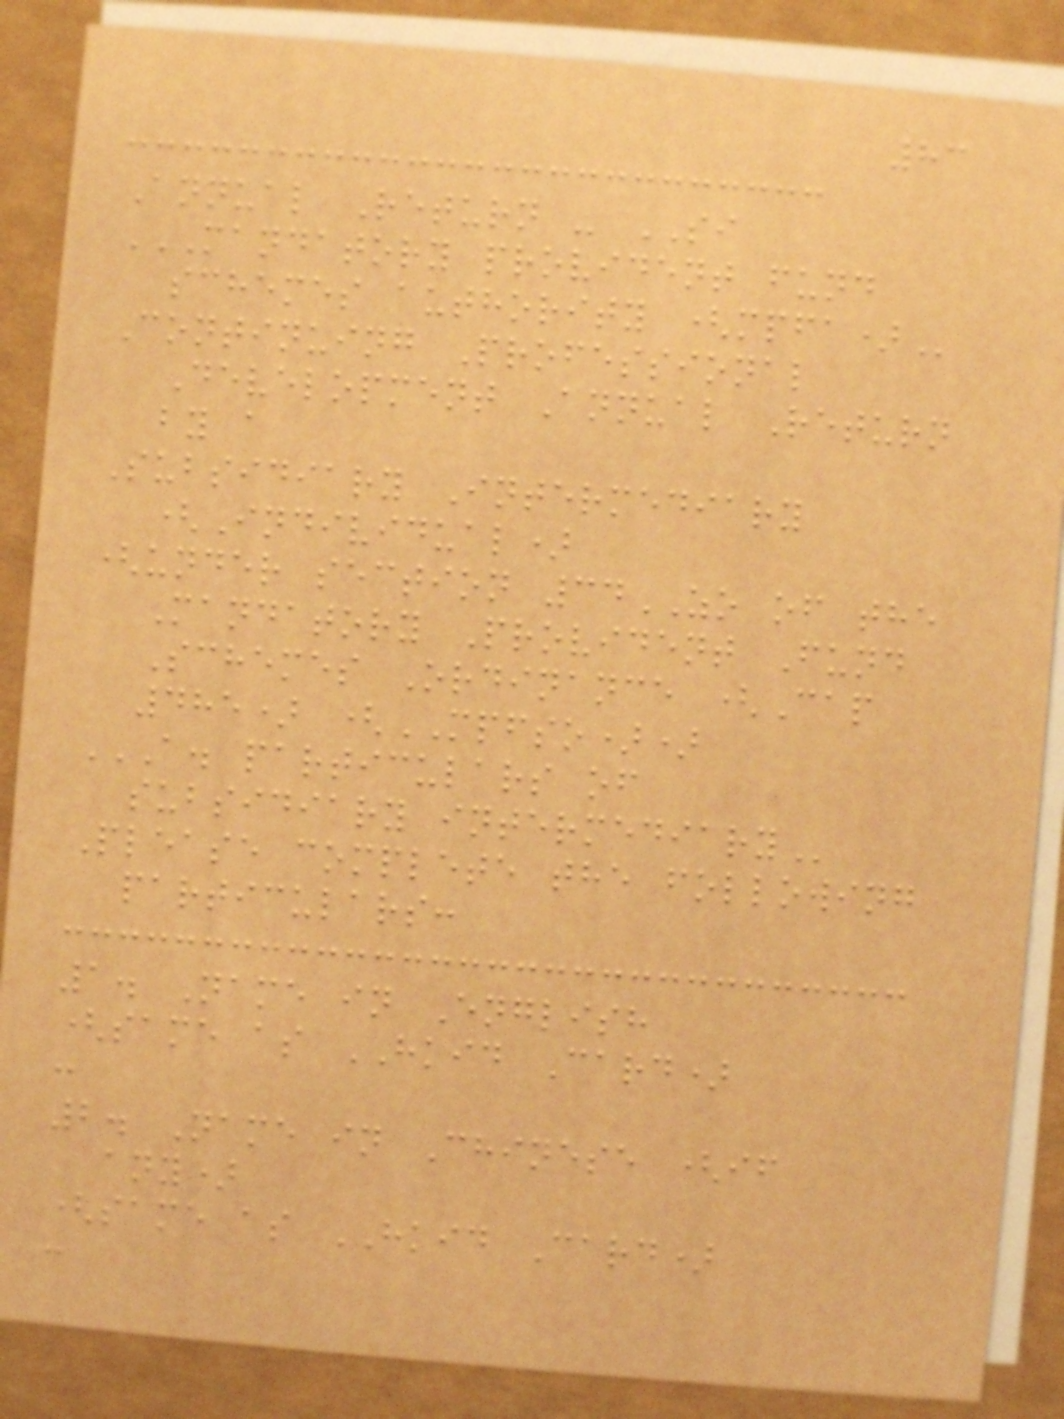83
Annual Return - SI
MANDATORY PROVIDENT FUND
SCHEMES AUTHORITY (MPFA)
Continuing Professional
Development Annual Return
by a
Subsidiary Intermediary
(Individual)
(under section 34ZO of the
Mandatory Provident Fund
Schemes Ordinance (Cap
485) (MPFSO))
A. PARTICULARS OF
SUBSIDIARY INTERMEDIARY
Please complete the following
particulars:
1. Name in English
(same as HKID Card)
:
2. Name in Chinese (if
any)
(same as HKID Card)
:
